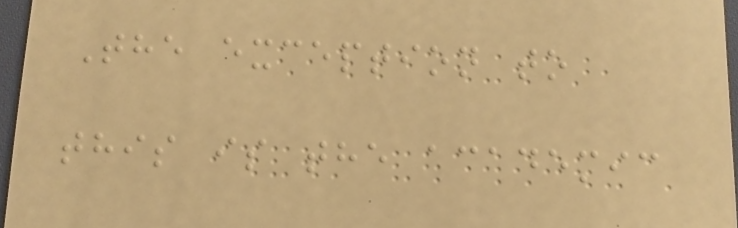The exception to
this is the academic
